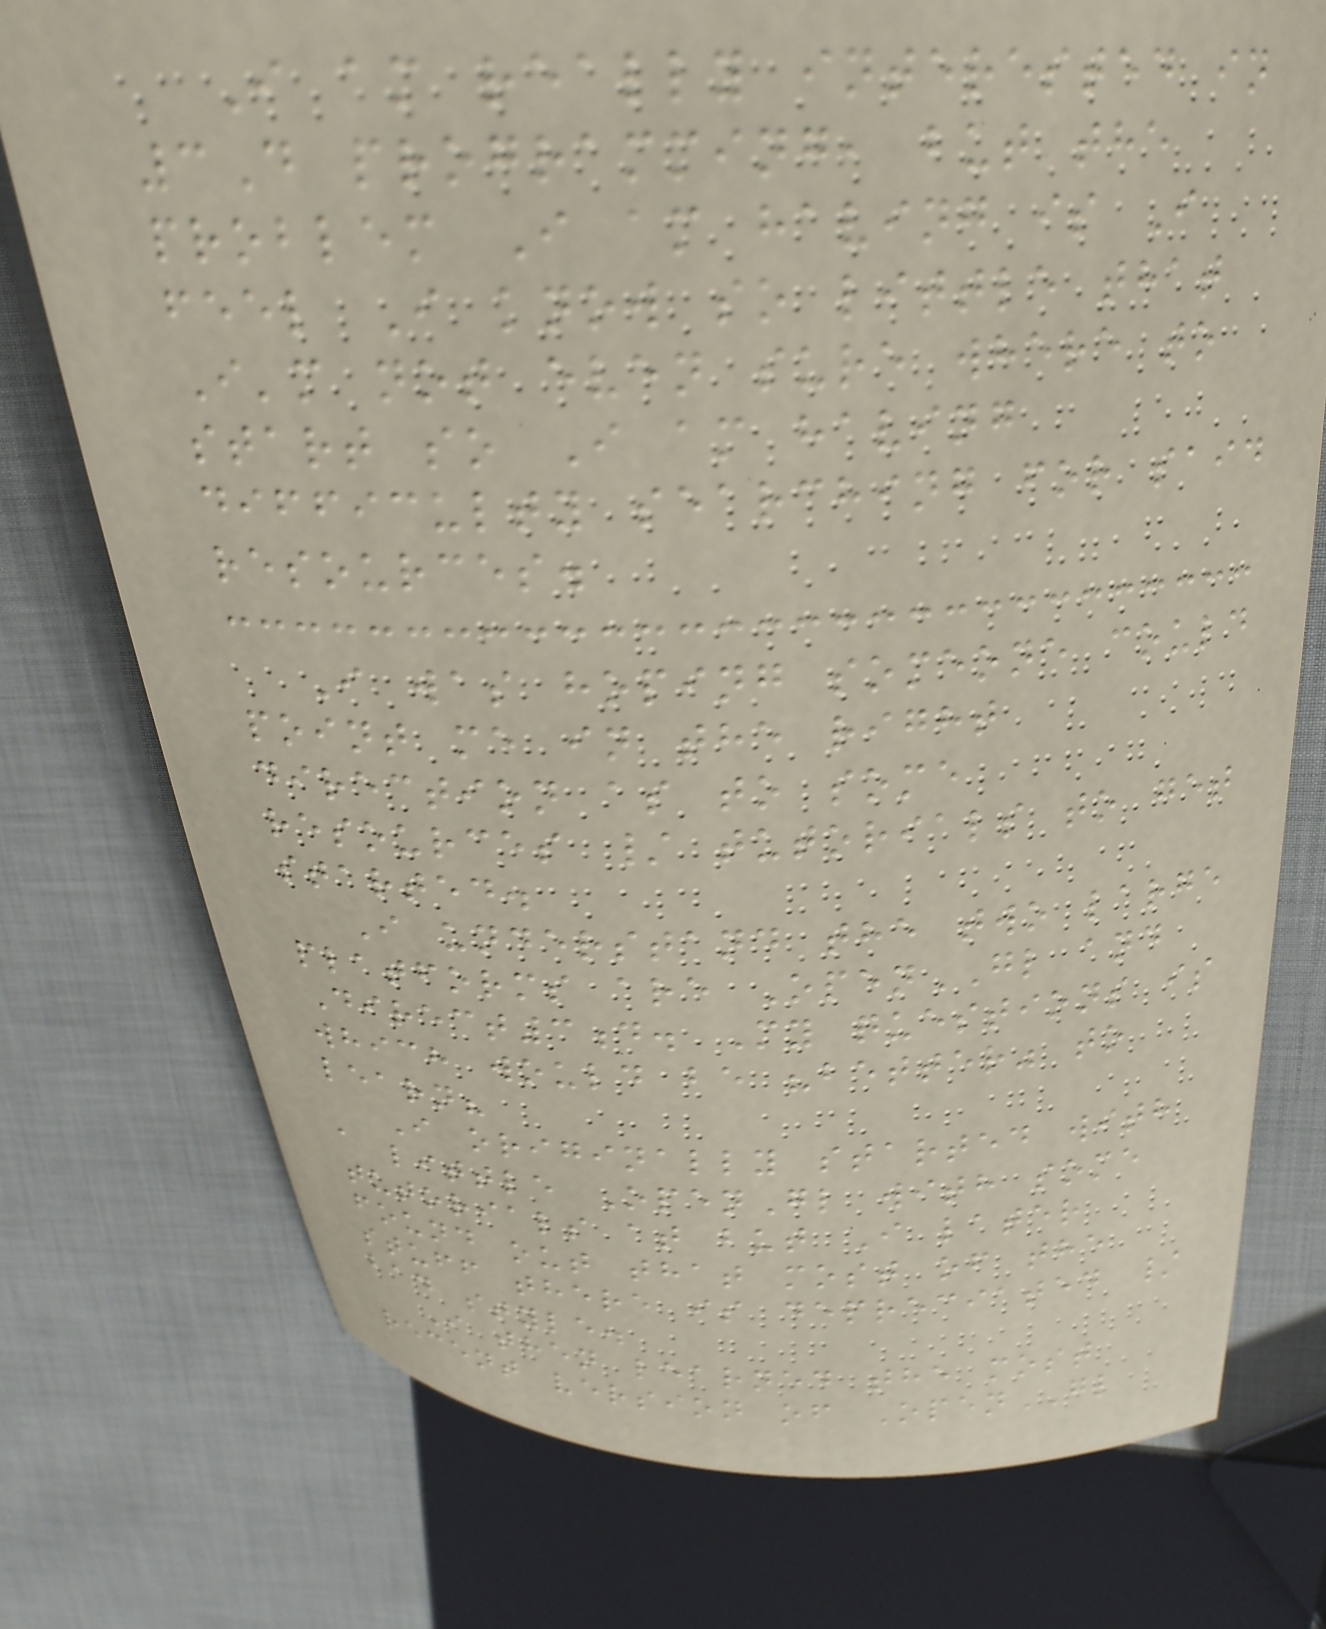I am really interested in
3D programming, but the
problem I am having is I
feel I know so little that
I'm not even sure where to
start so I am having
difficulty searching for said
resources.
I was hoping someone could
point me in the right
direction as to some
resources / tutorials to get
started.
I understand the two large
platforms are OpenGL and
Direct3d. My questions is
which would be "better" to
learn?
I originally started with
a little OpenGl with some
tutorials at but I later
found out that most of the
stuff there is depreciated /
bad style.
I then learned the most
recent version of OpenGL
